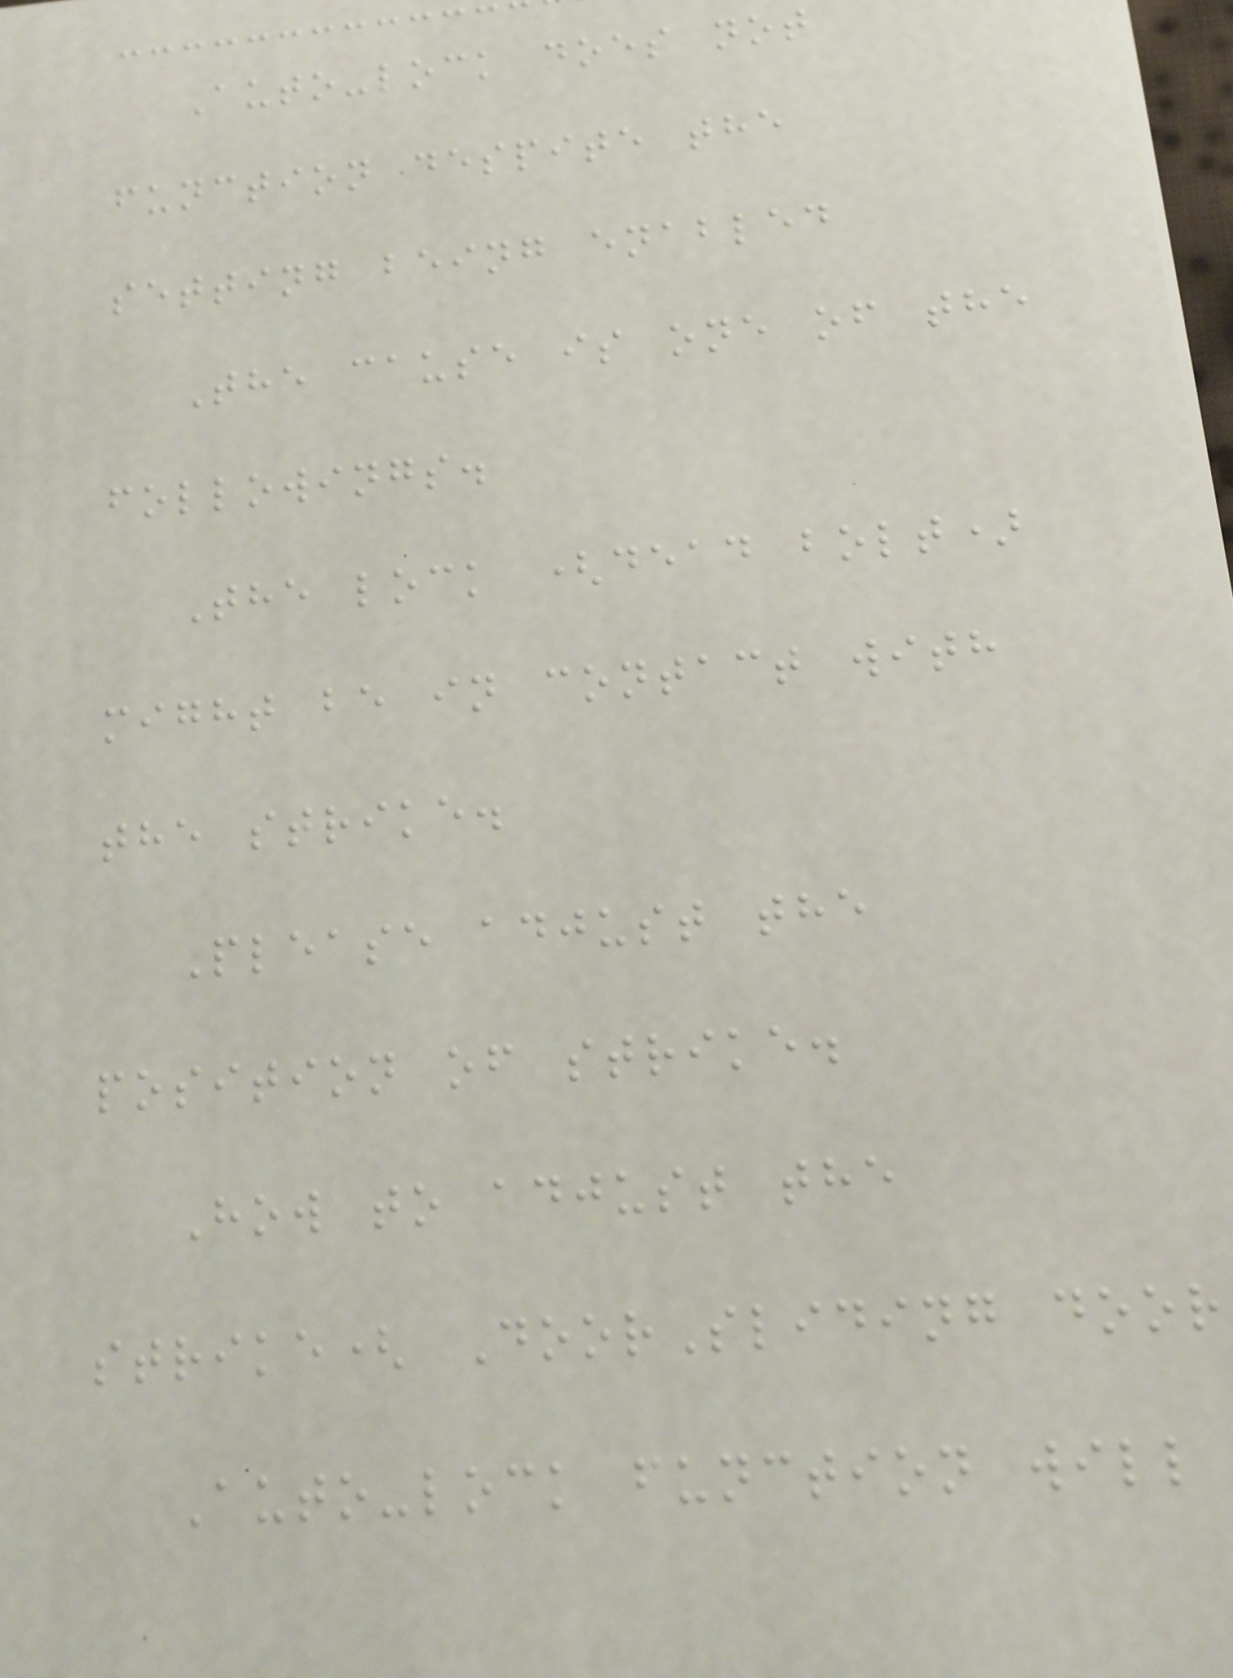Auto-lock does not
function despite the
setting being enabled
The cause is one of the
followings.
The lock (dead bolt)
might be in contact with
the strike.
Please adjust the
position of strike.
How to adjust the
strike( DoorSliding door
Auto-lock function will
